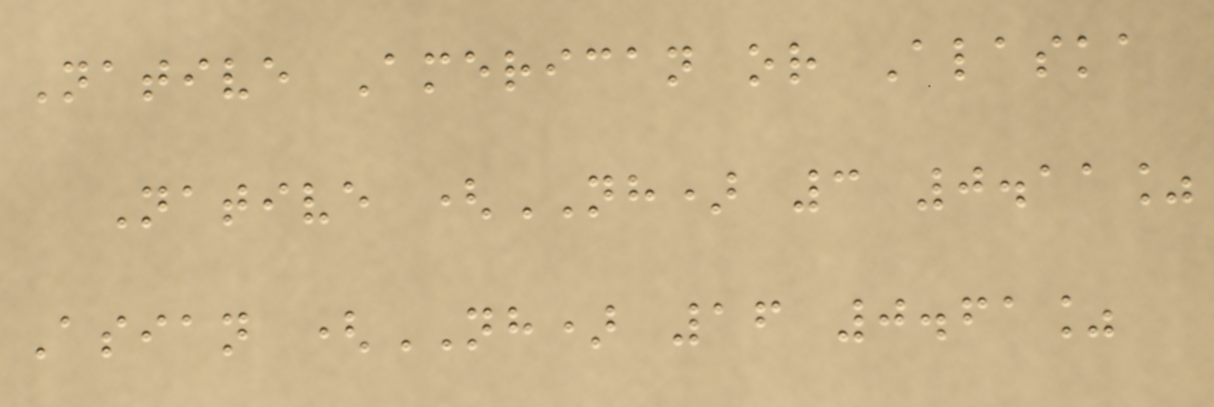Native American or Alaska
Native (NH) 3 0.11%
Asian (NH) 16 0.61%
